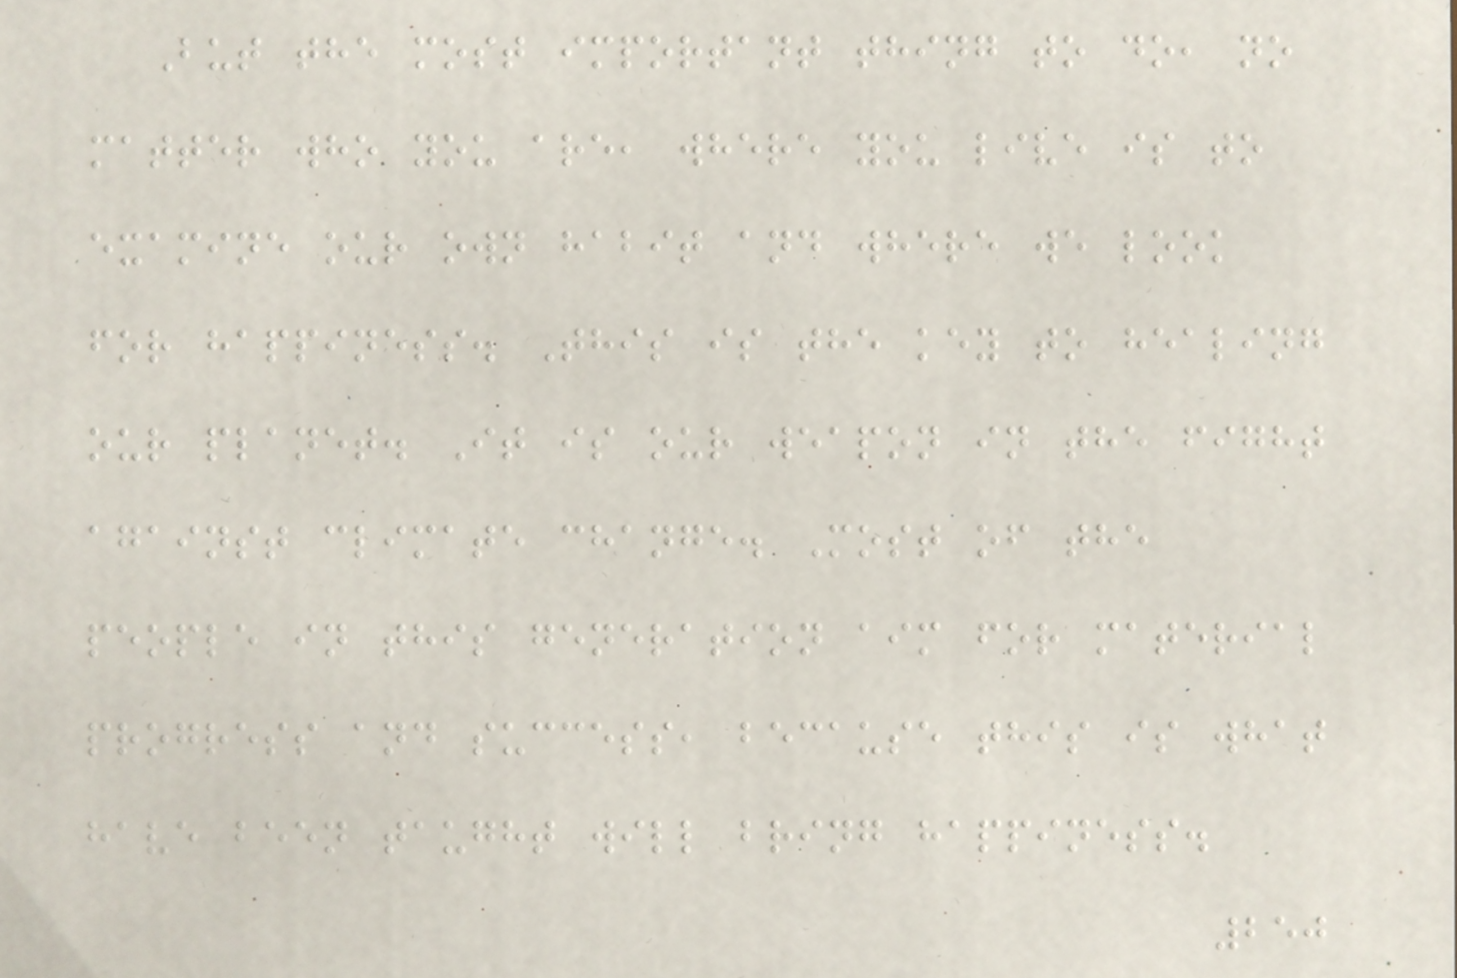But the most important thing to do, no
matter who you are, where you live is to
examine our own habit and where we look
for happiness. This is the key to healing
our planet. It is our weapon in the fight
against climate change. Most of the
people in this generation aim for material
progress and success, because this is what
have been taught will bring happiness.
250
